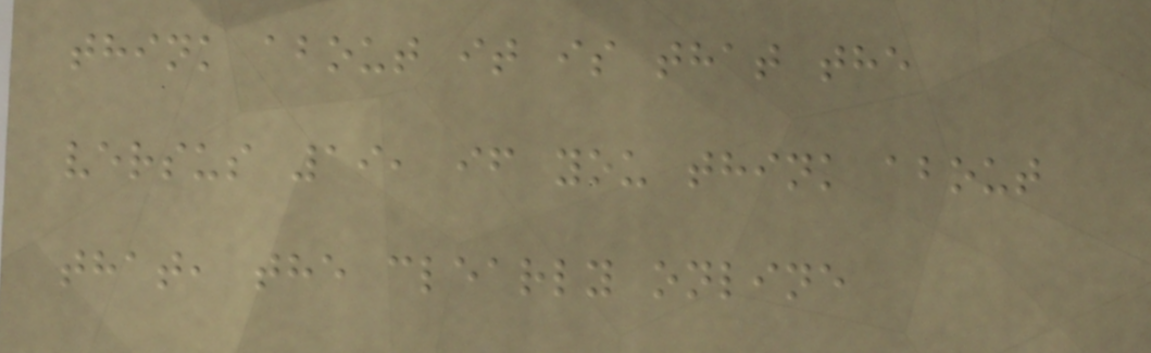think about it is that the
versus 19, if you think about
that, the clearly online
